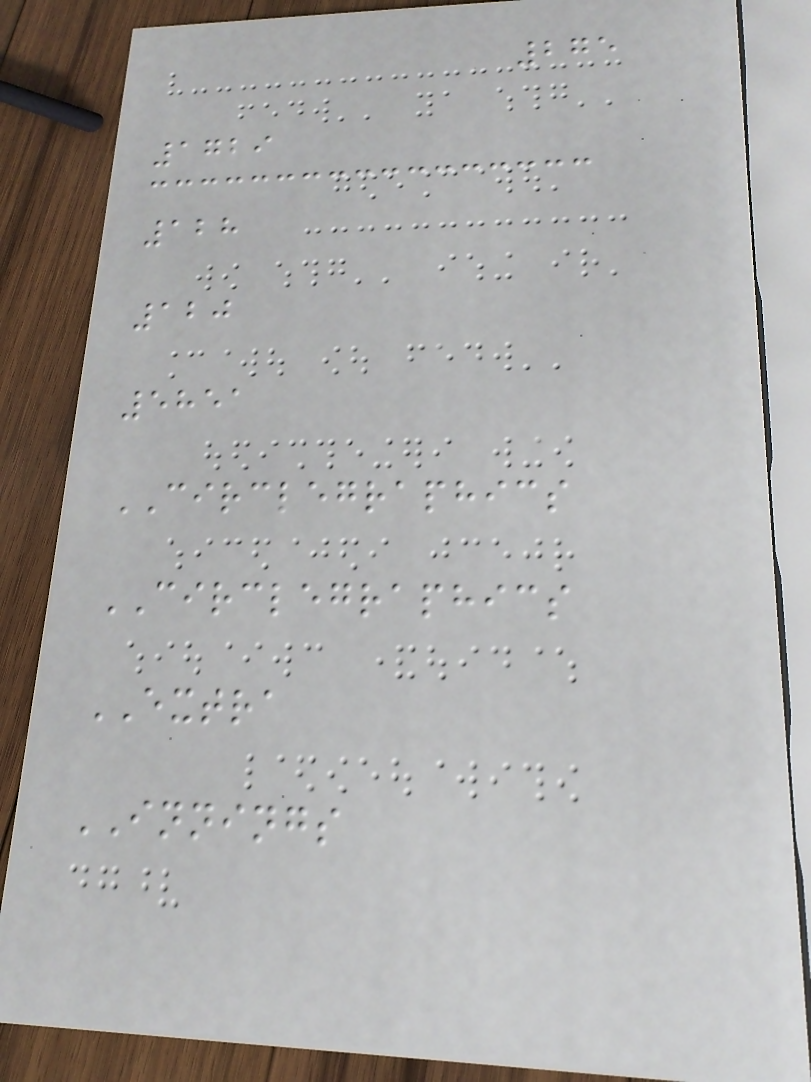275
1729
128
120
5851
CIRCLEGRAPHICS
CIRCLEGRAPHICS
EXTRA
INNINGS
